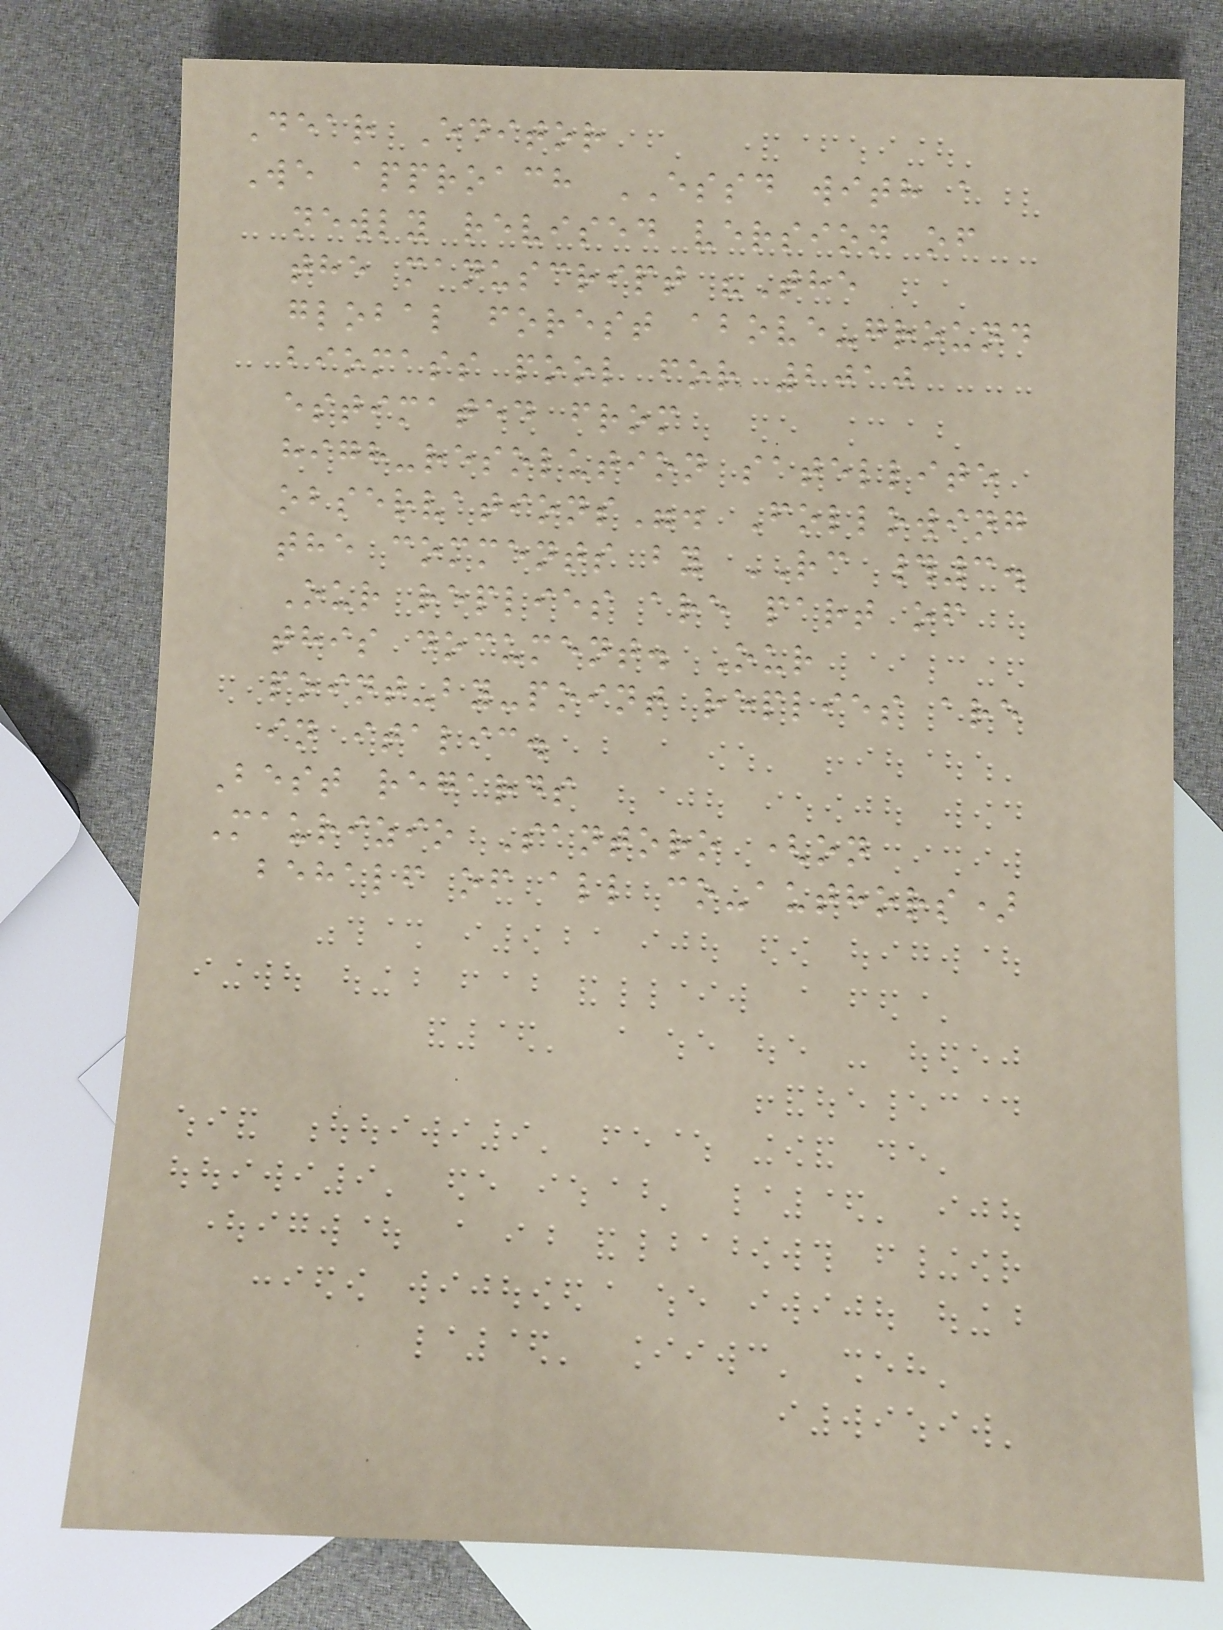Dear Editor
We approach ESSD with a
newly revised version of
the manuscript "The
global forest above-ground
biomass pool for 2010
estimated from
high-resolution satellite
observations". Following
the comments by RC #3.
Our replies are part of
this document. Our
point-by-point replies are
in italic.
Best regards
Maurizio Santoro (on
behalf of all co-authors)
